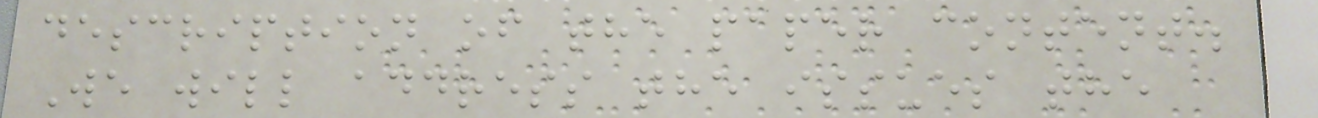description of the paper content.
We will address the issues the
